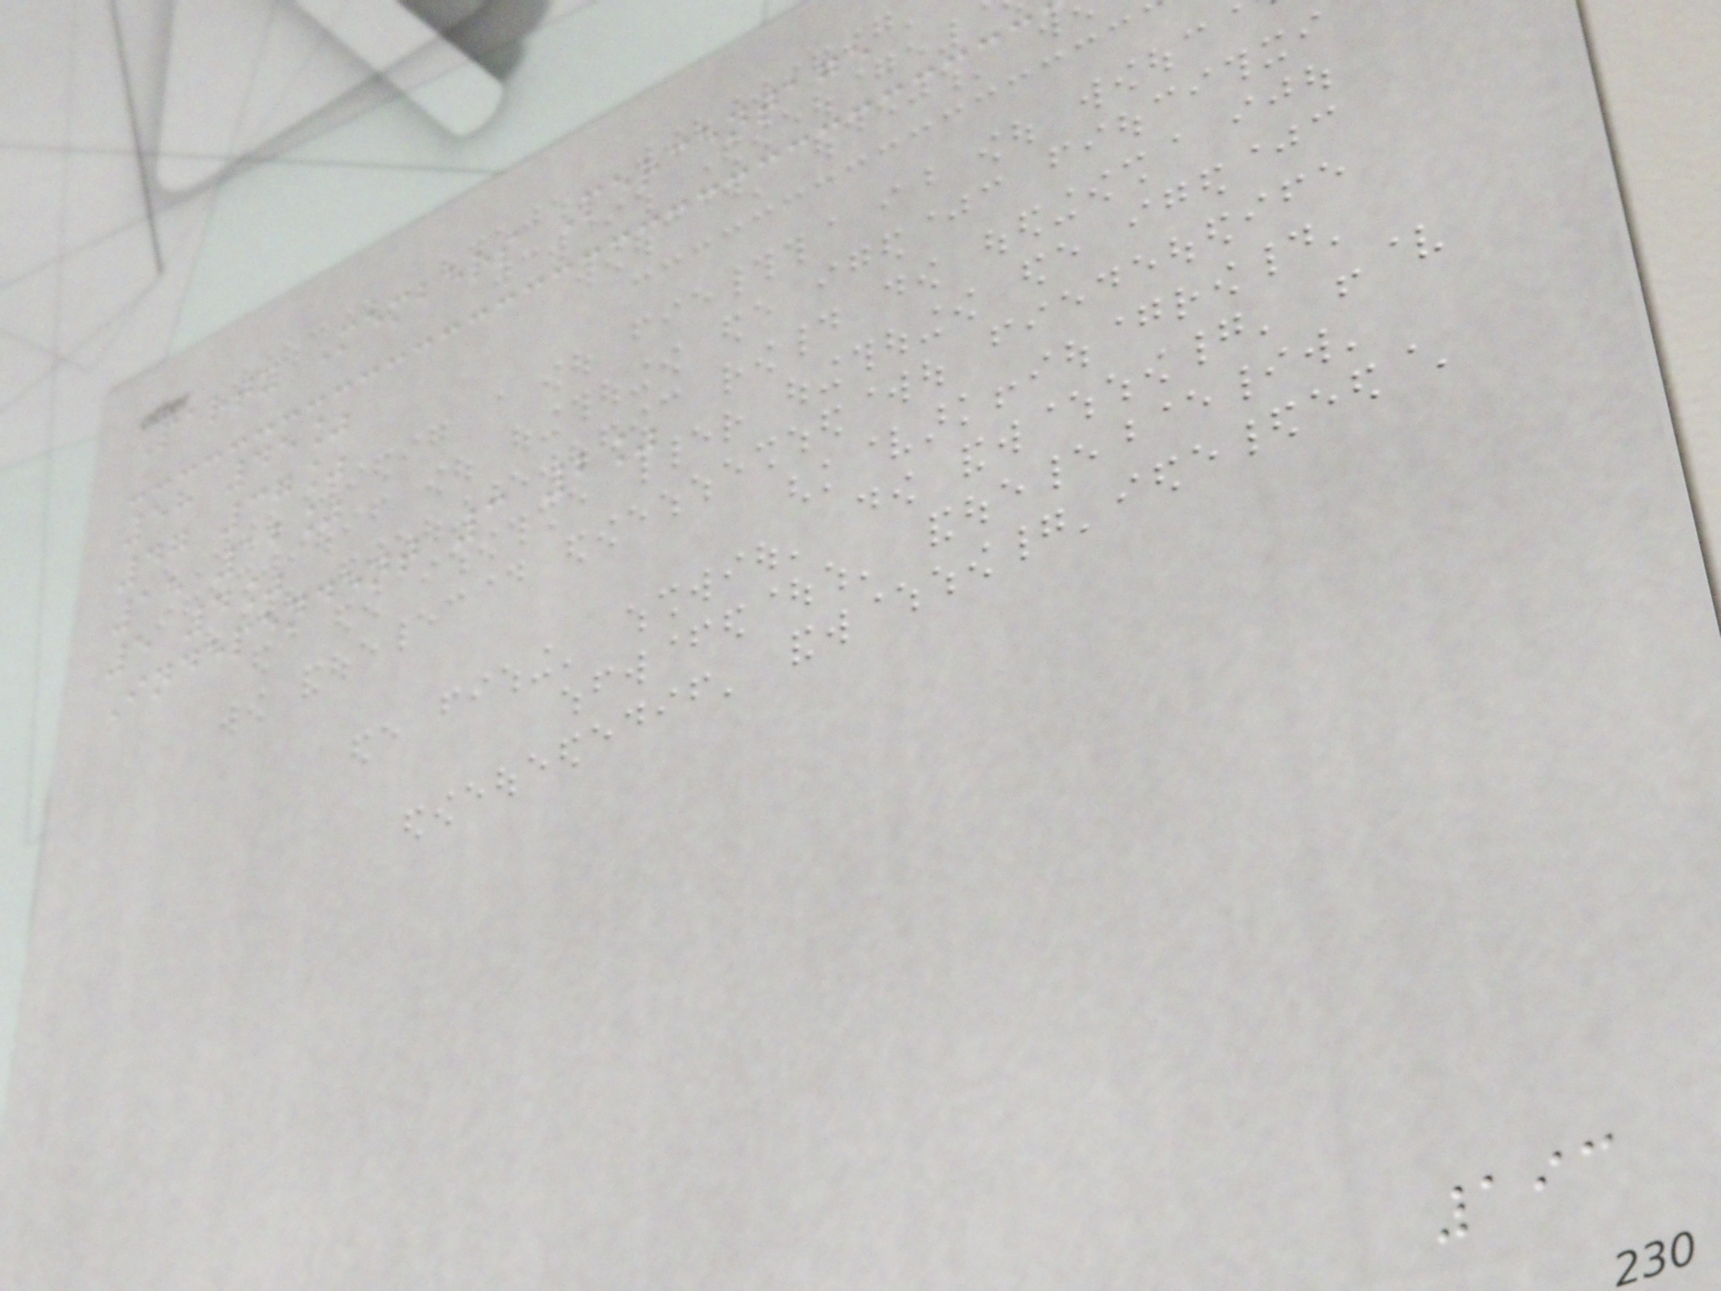Party Members Percentage
58 45%
47 37%
15 12%
5 4%
Independent 3 2%
193
